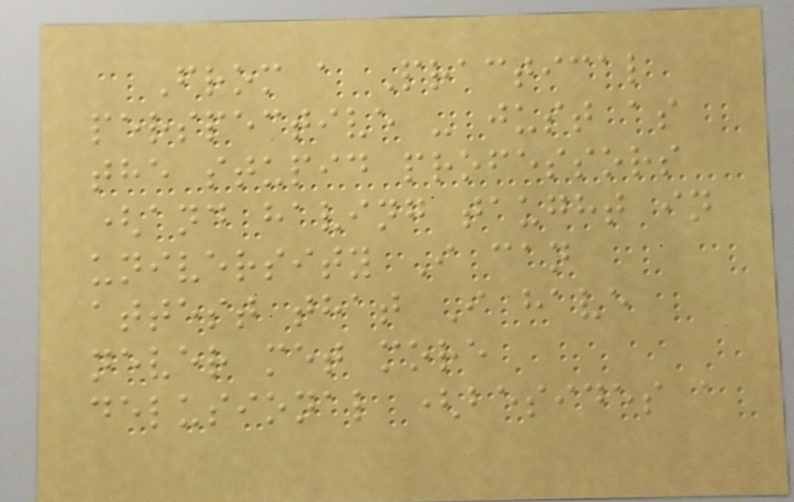From a Practical
perspective - just as
the stupid professors
(and having taught in
university I can
attest that I have
never met more
delusional (besides a
